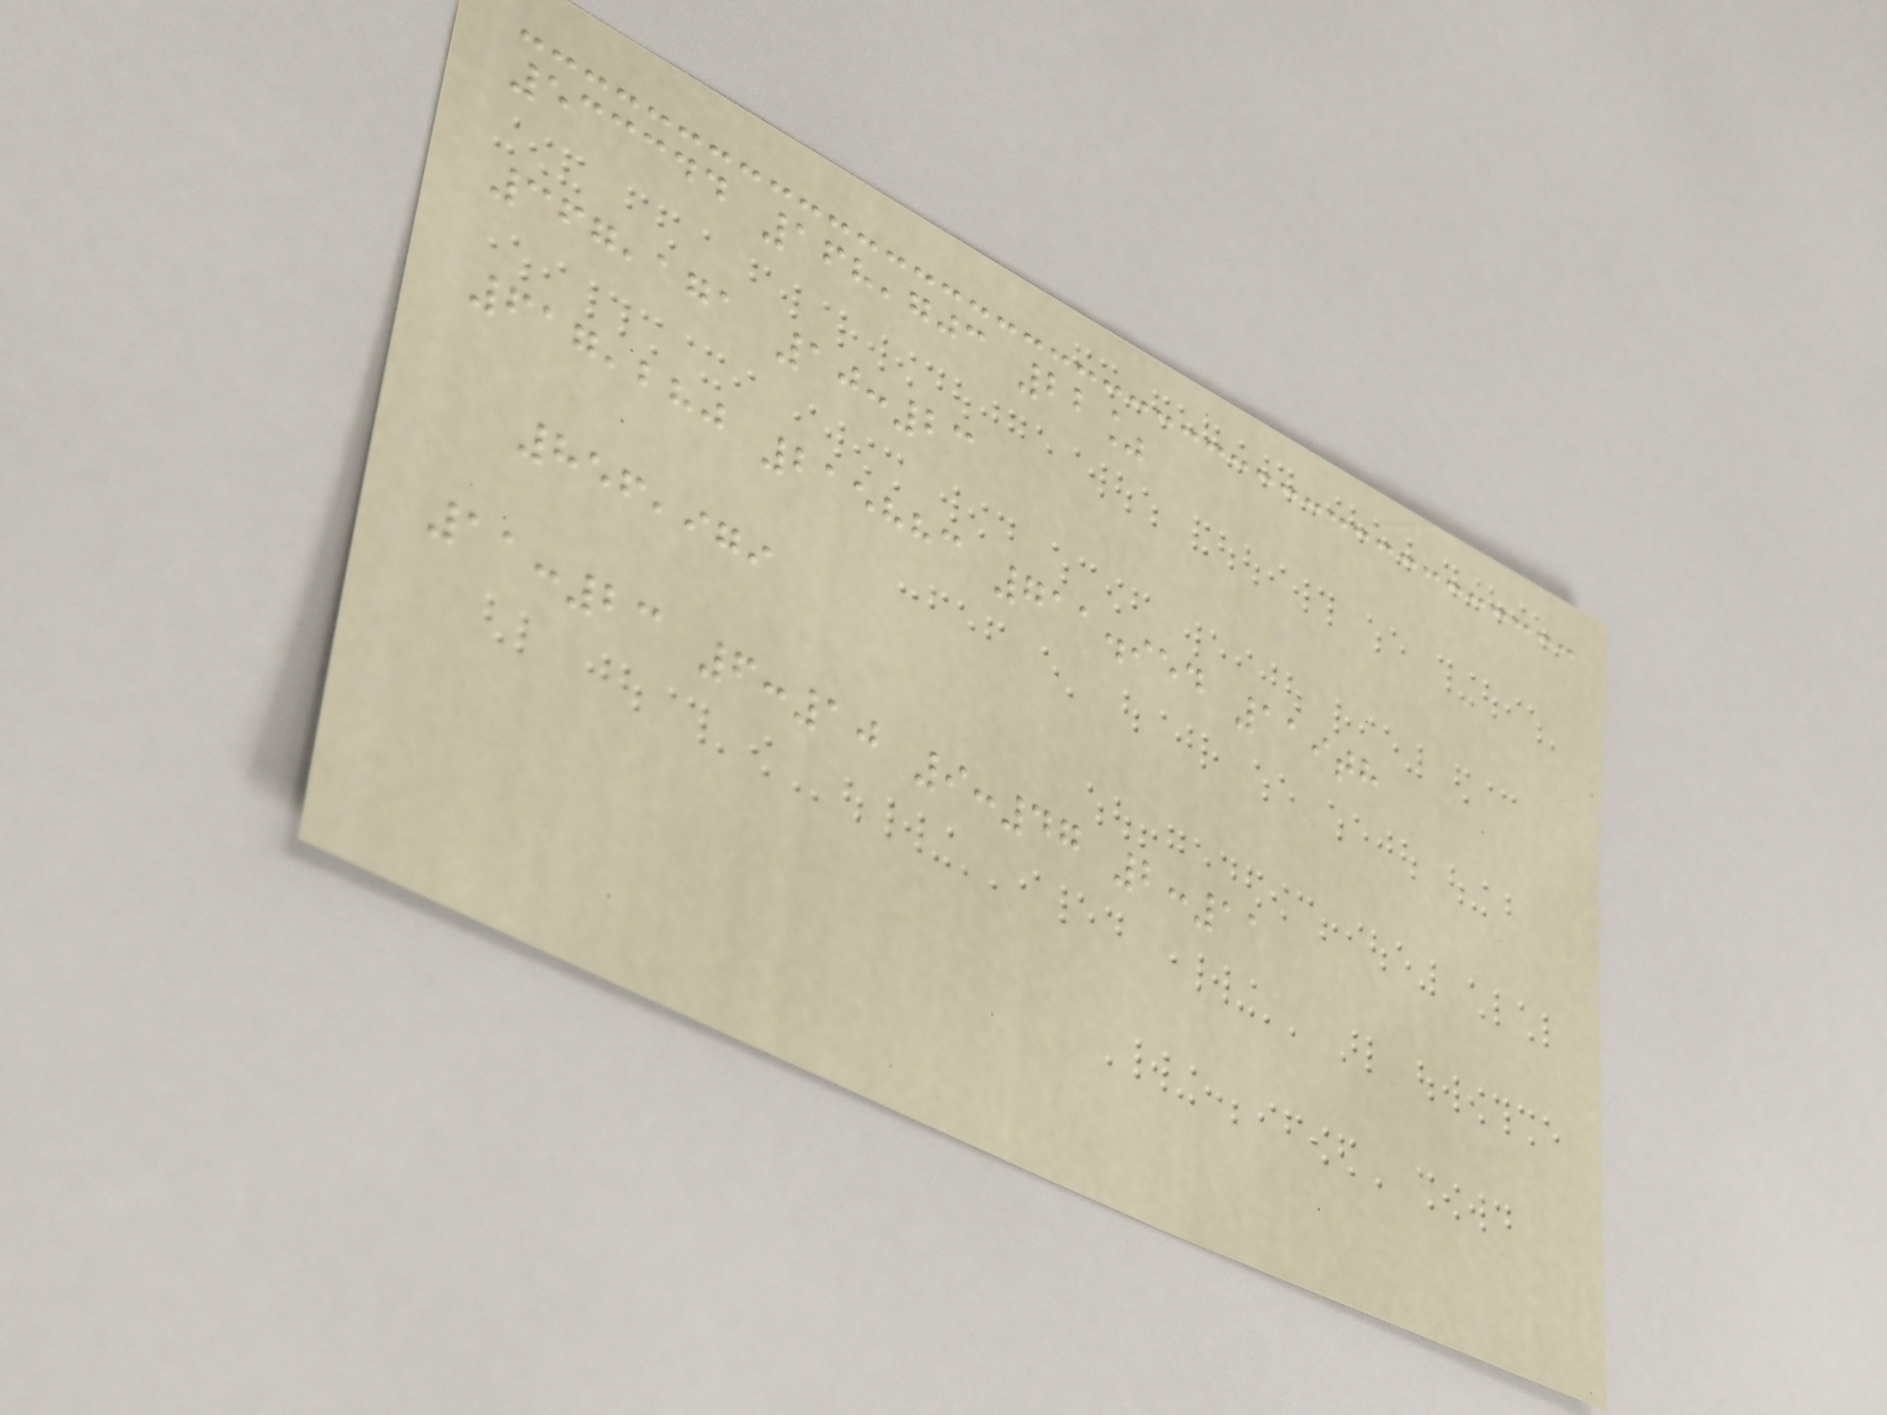533344 168,703 22%
367,171 10:23
617,280 215883 711.954 119th
856,979
11:23 6:10 9:47 2:11
